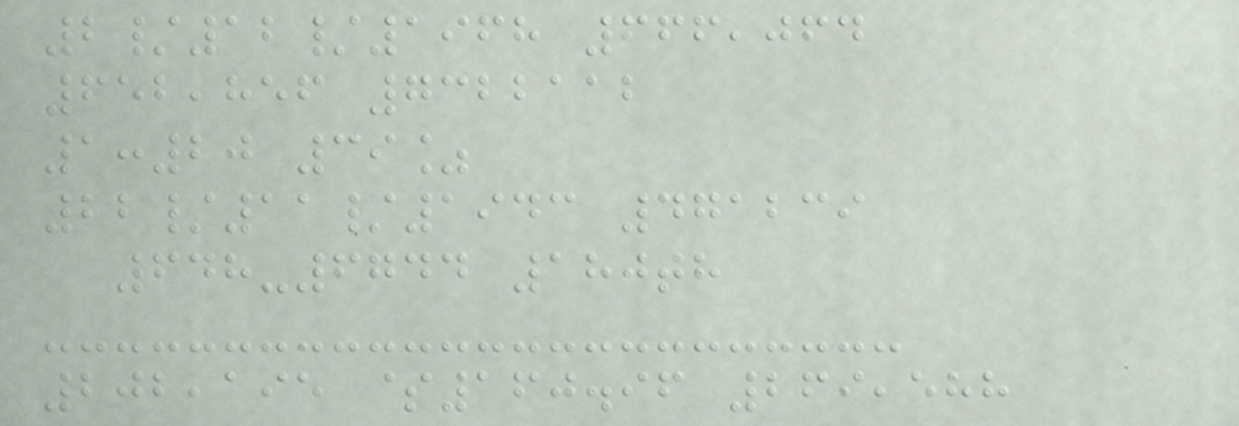2/12/1968 666,064
652,856 7322112
1:20 39%
22/11/1943 471239
648-6744 180th
202,195 $160.96 269,588
